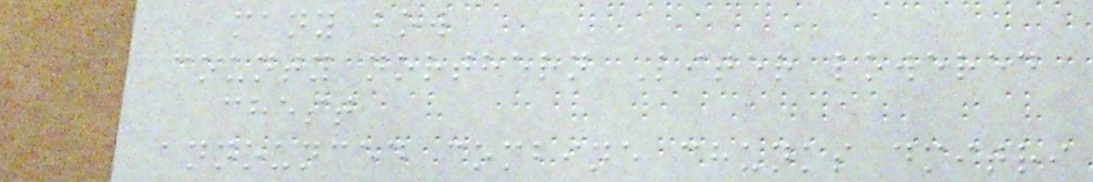many bow
county northern Liter lowered
chest
announced combine chunks dmitri
